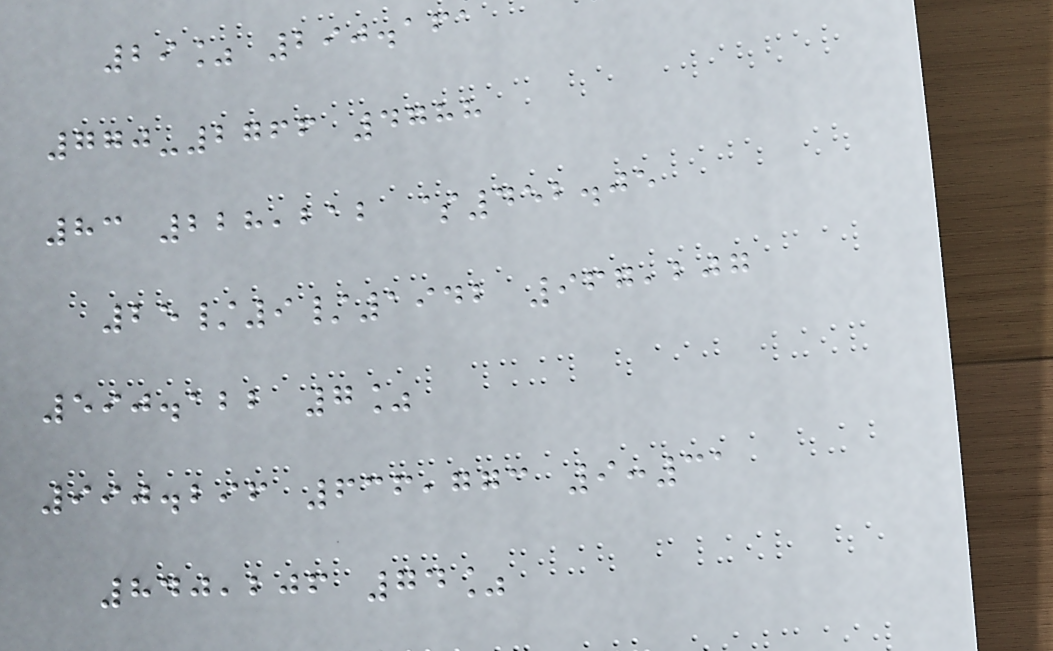29% 290.161
770-2766 4788
83 228,212 $452.05
25/9/1942 967,207
590.122 7%
990.296 636,773 9:31
840,206 74%
